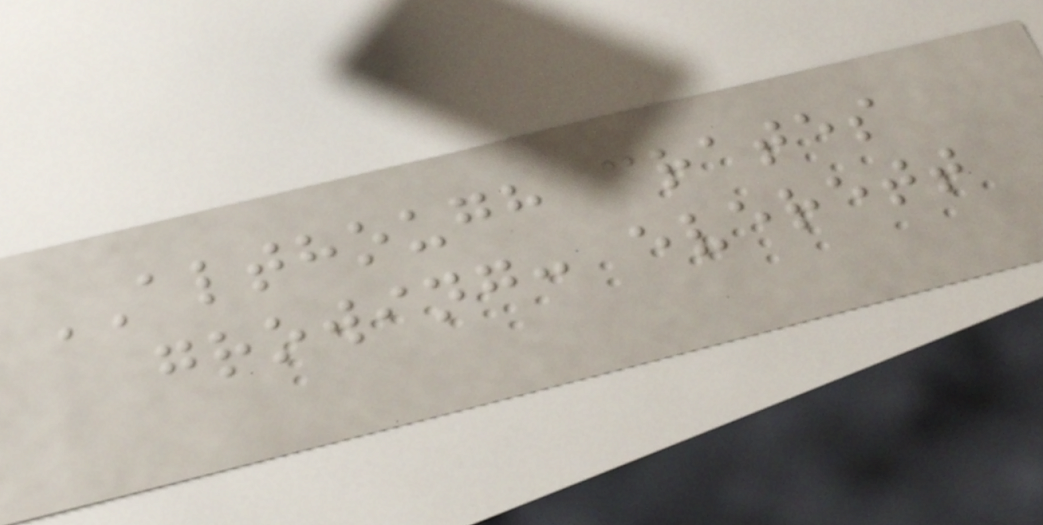ALTHOUGH crates
growing: everett
